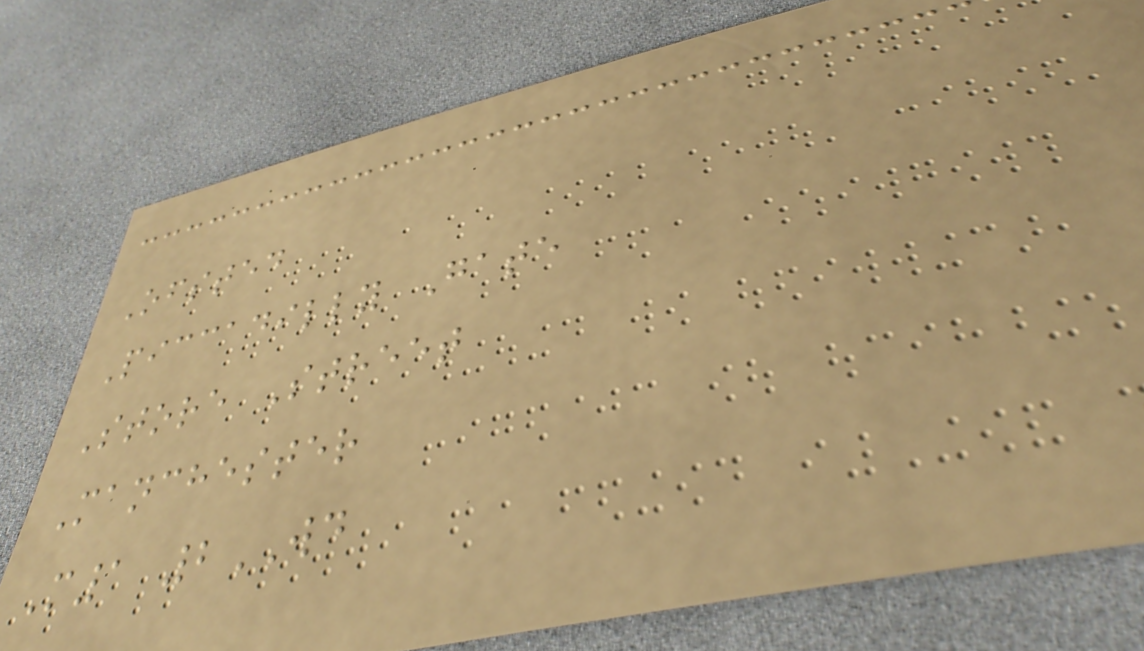Ofsted
Piccadilly Gate
Store Street
Manchester
M1 2WD
